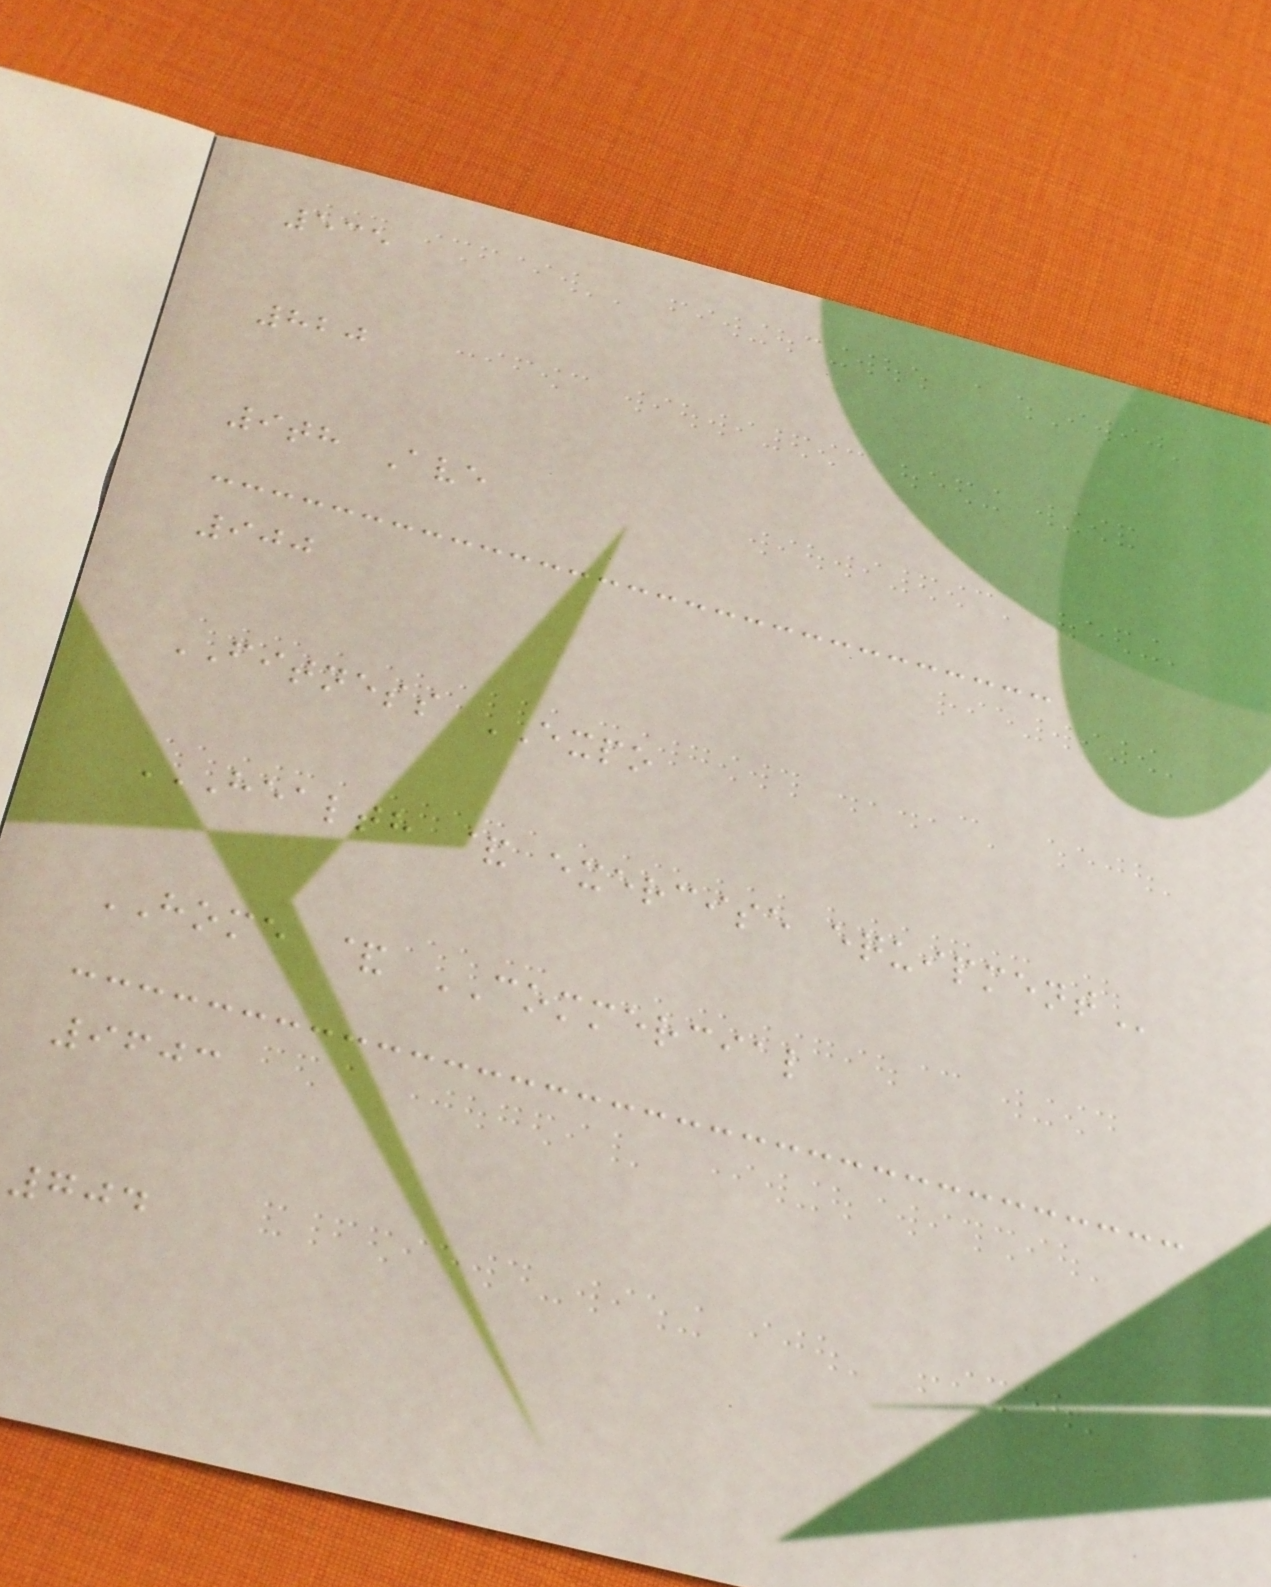535
820
9th Ave
900
FITNESS EXPO
HEALTH & EXERCISE EQUIPMENT
HOME & COMMERCIAL
9603
704
